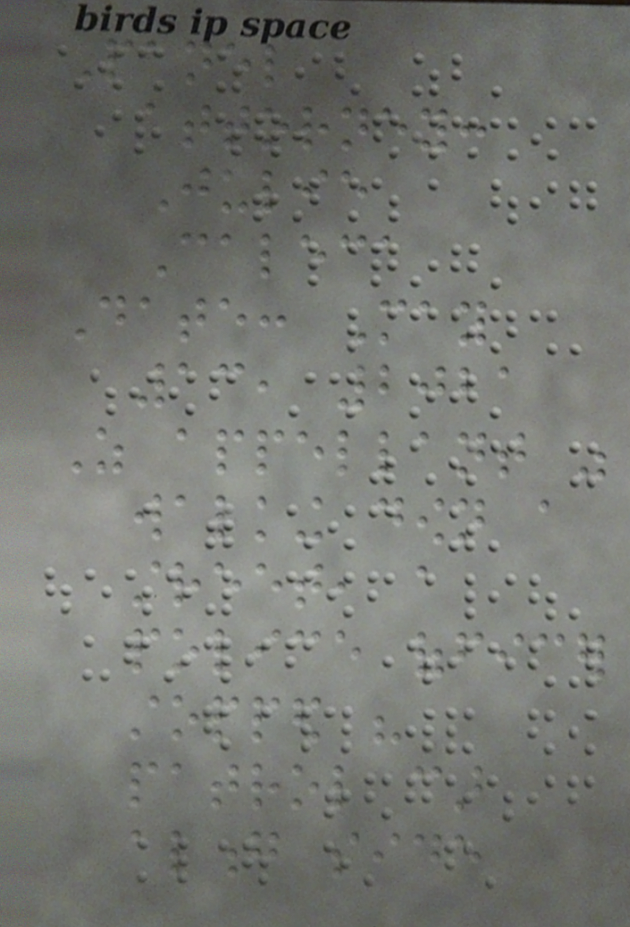Panel
attorney:
Julie
Caleca
Date: May
13, 2021
As appellant was
walking down a
street, a
police officer
stopped his
patrol car
along side
